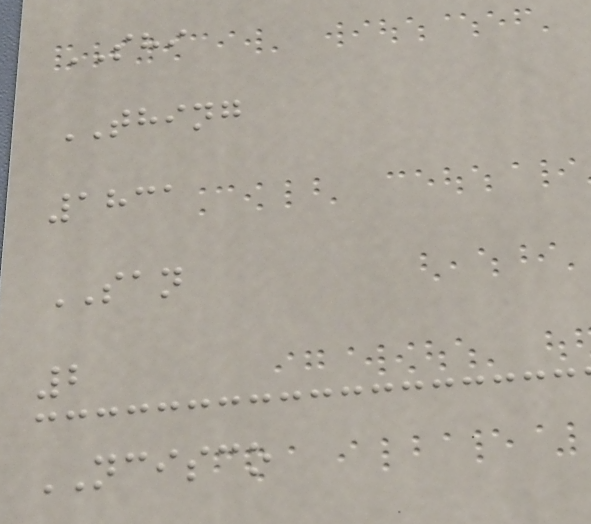SHI
THING
1831
SAN
2
NCISCO
